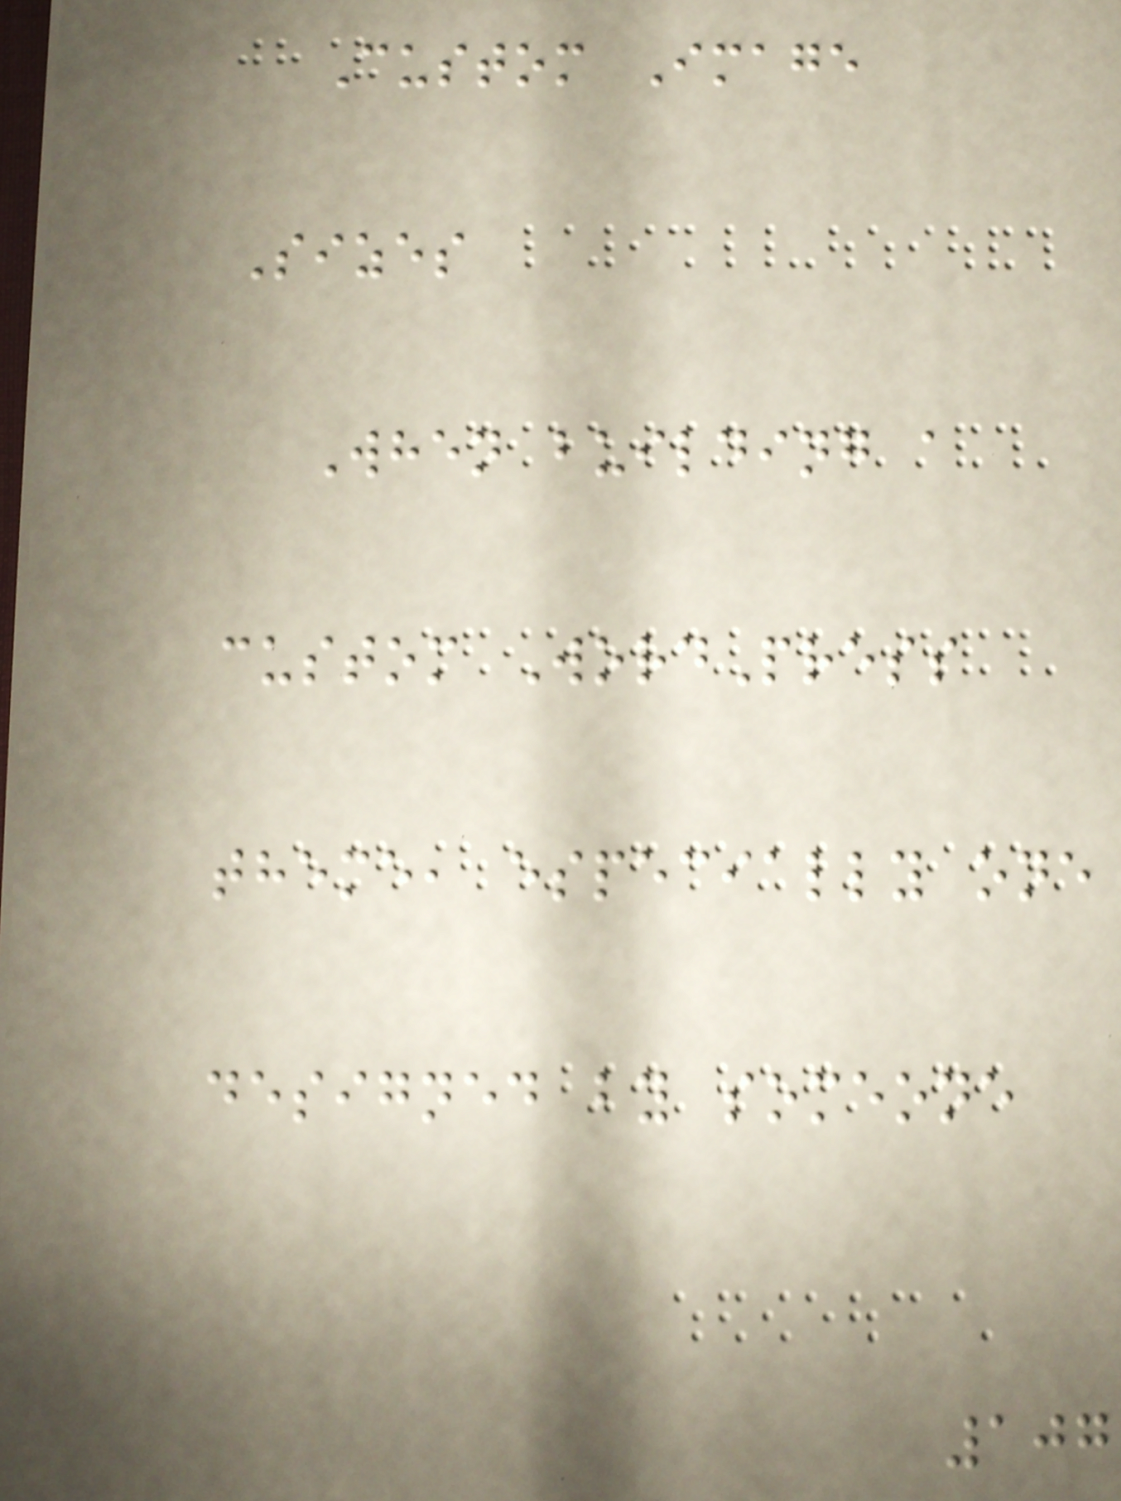Custom Image
Sizes
When building a
custom WordPress
theme, especially one
designed by someone
107
